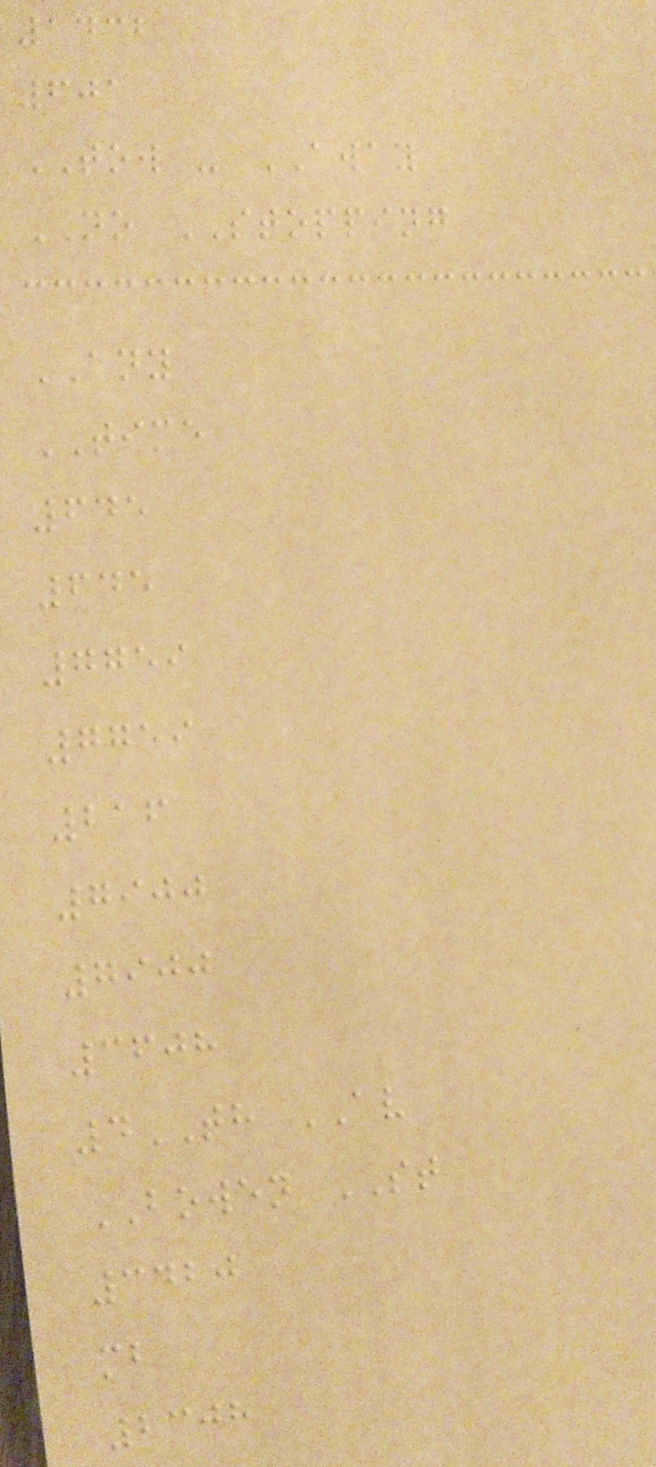1432
601
TOW - AWAY
NO STOPPING
ANY
TIME
645
645
7759
7759
216
7900
7900
3608
4TH AV
BOWEN ST
3420
mb
2308
